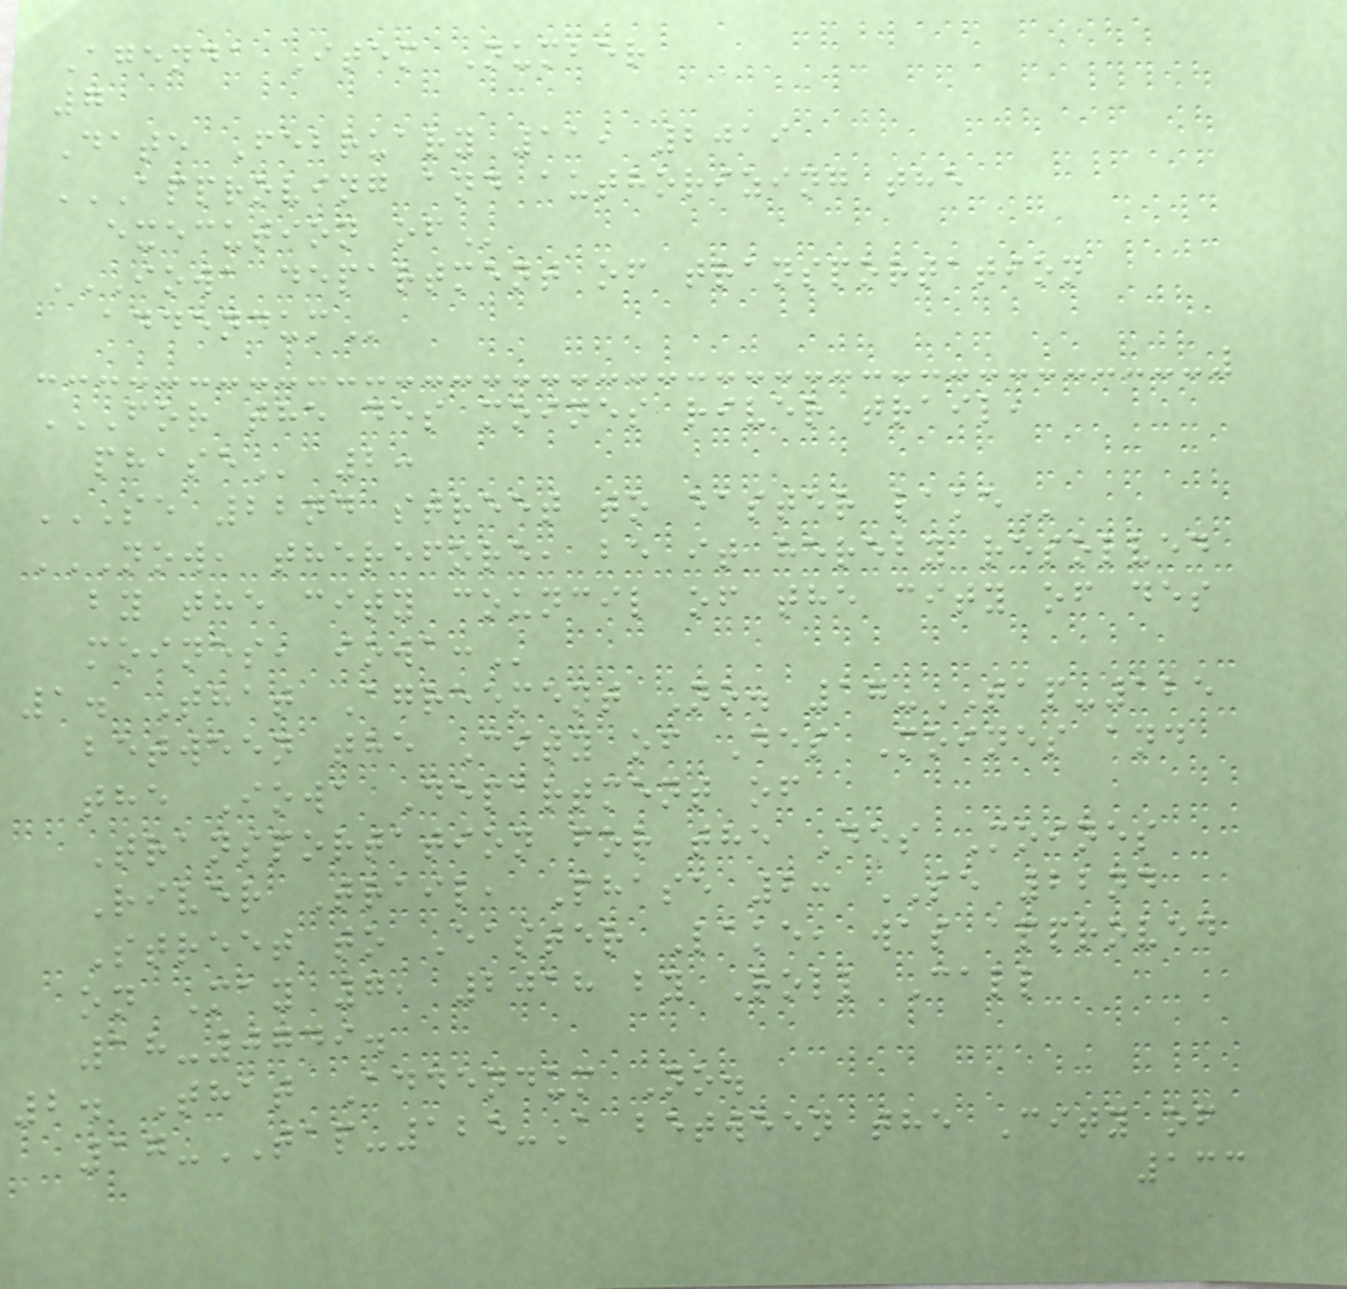Agenda Item Number
7
Date February 11, 2019
APPROVING AND AUTHORIZING THE
EXECUTION OF
IOWA DEPARTMENT OF TRANSPORTATION
ADDENDUM
FOR THE DES MOINES RIVER TRAIL,
PHASE 2:
SE 22ND STREET TO EASTER LAKE
NOW, THEREFORE, BE IT HEREBY RESOLVED
BY THE CITY COUNCIL OF THE CITY OF DES
MOINES, IOWA:
1. That Agreement No. 17-TAP-125
between the City of Des Moines and
the Iowa Department of
Transportation for the Des Moines
River Trail, Phase 2: SE 22nd
Street to Easter Lake, was approved
on May 7, 2018 by Roll Call
18-0749.
2. That Addendum No.
17-TAP-125-A between the City of
133
